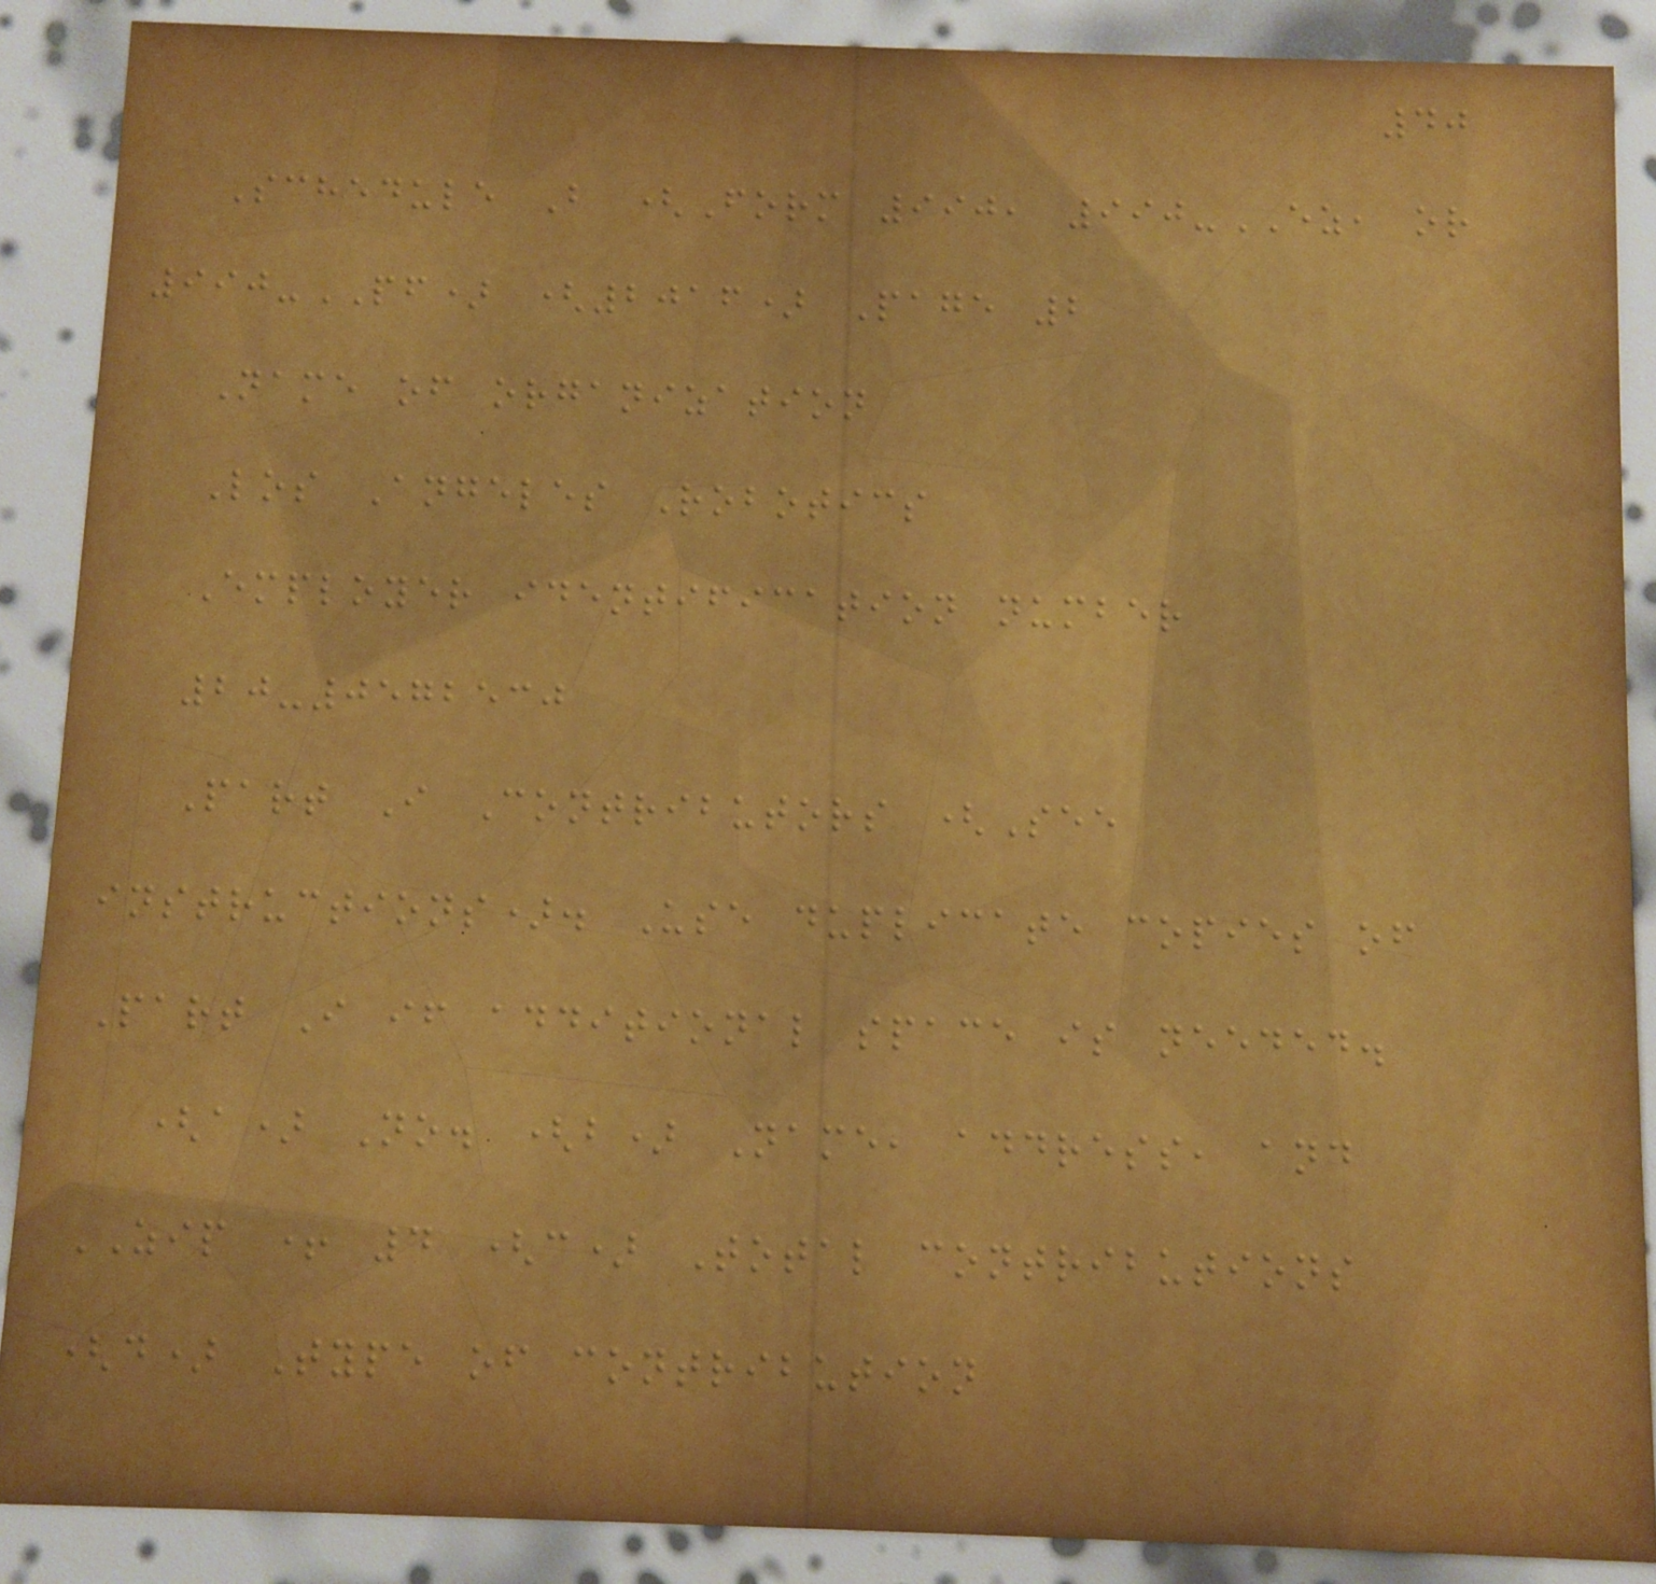40
Schedule B (Form 990, 990-EZ, or
990-PF) (2016) Page 2
Name of organization
Los Angeles Robotics
Employer identification number
20-0572530
Part I Contributors (See
instructions). Use duplicate copies of
Part I if additional space is needed.
(a) No. (b) Name, address, and
ZIP + 4 (c) Total contributions
(d) Type of contribution
